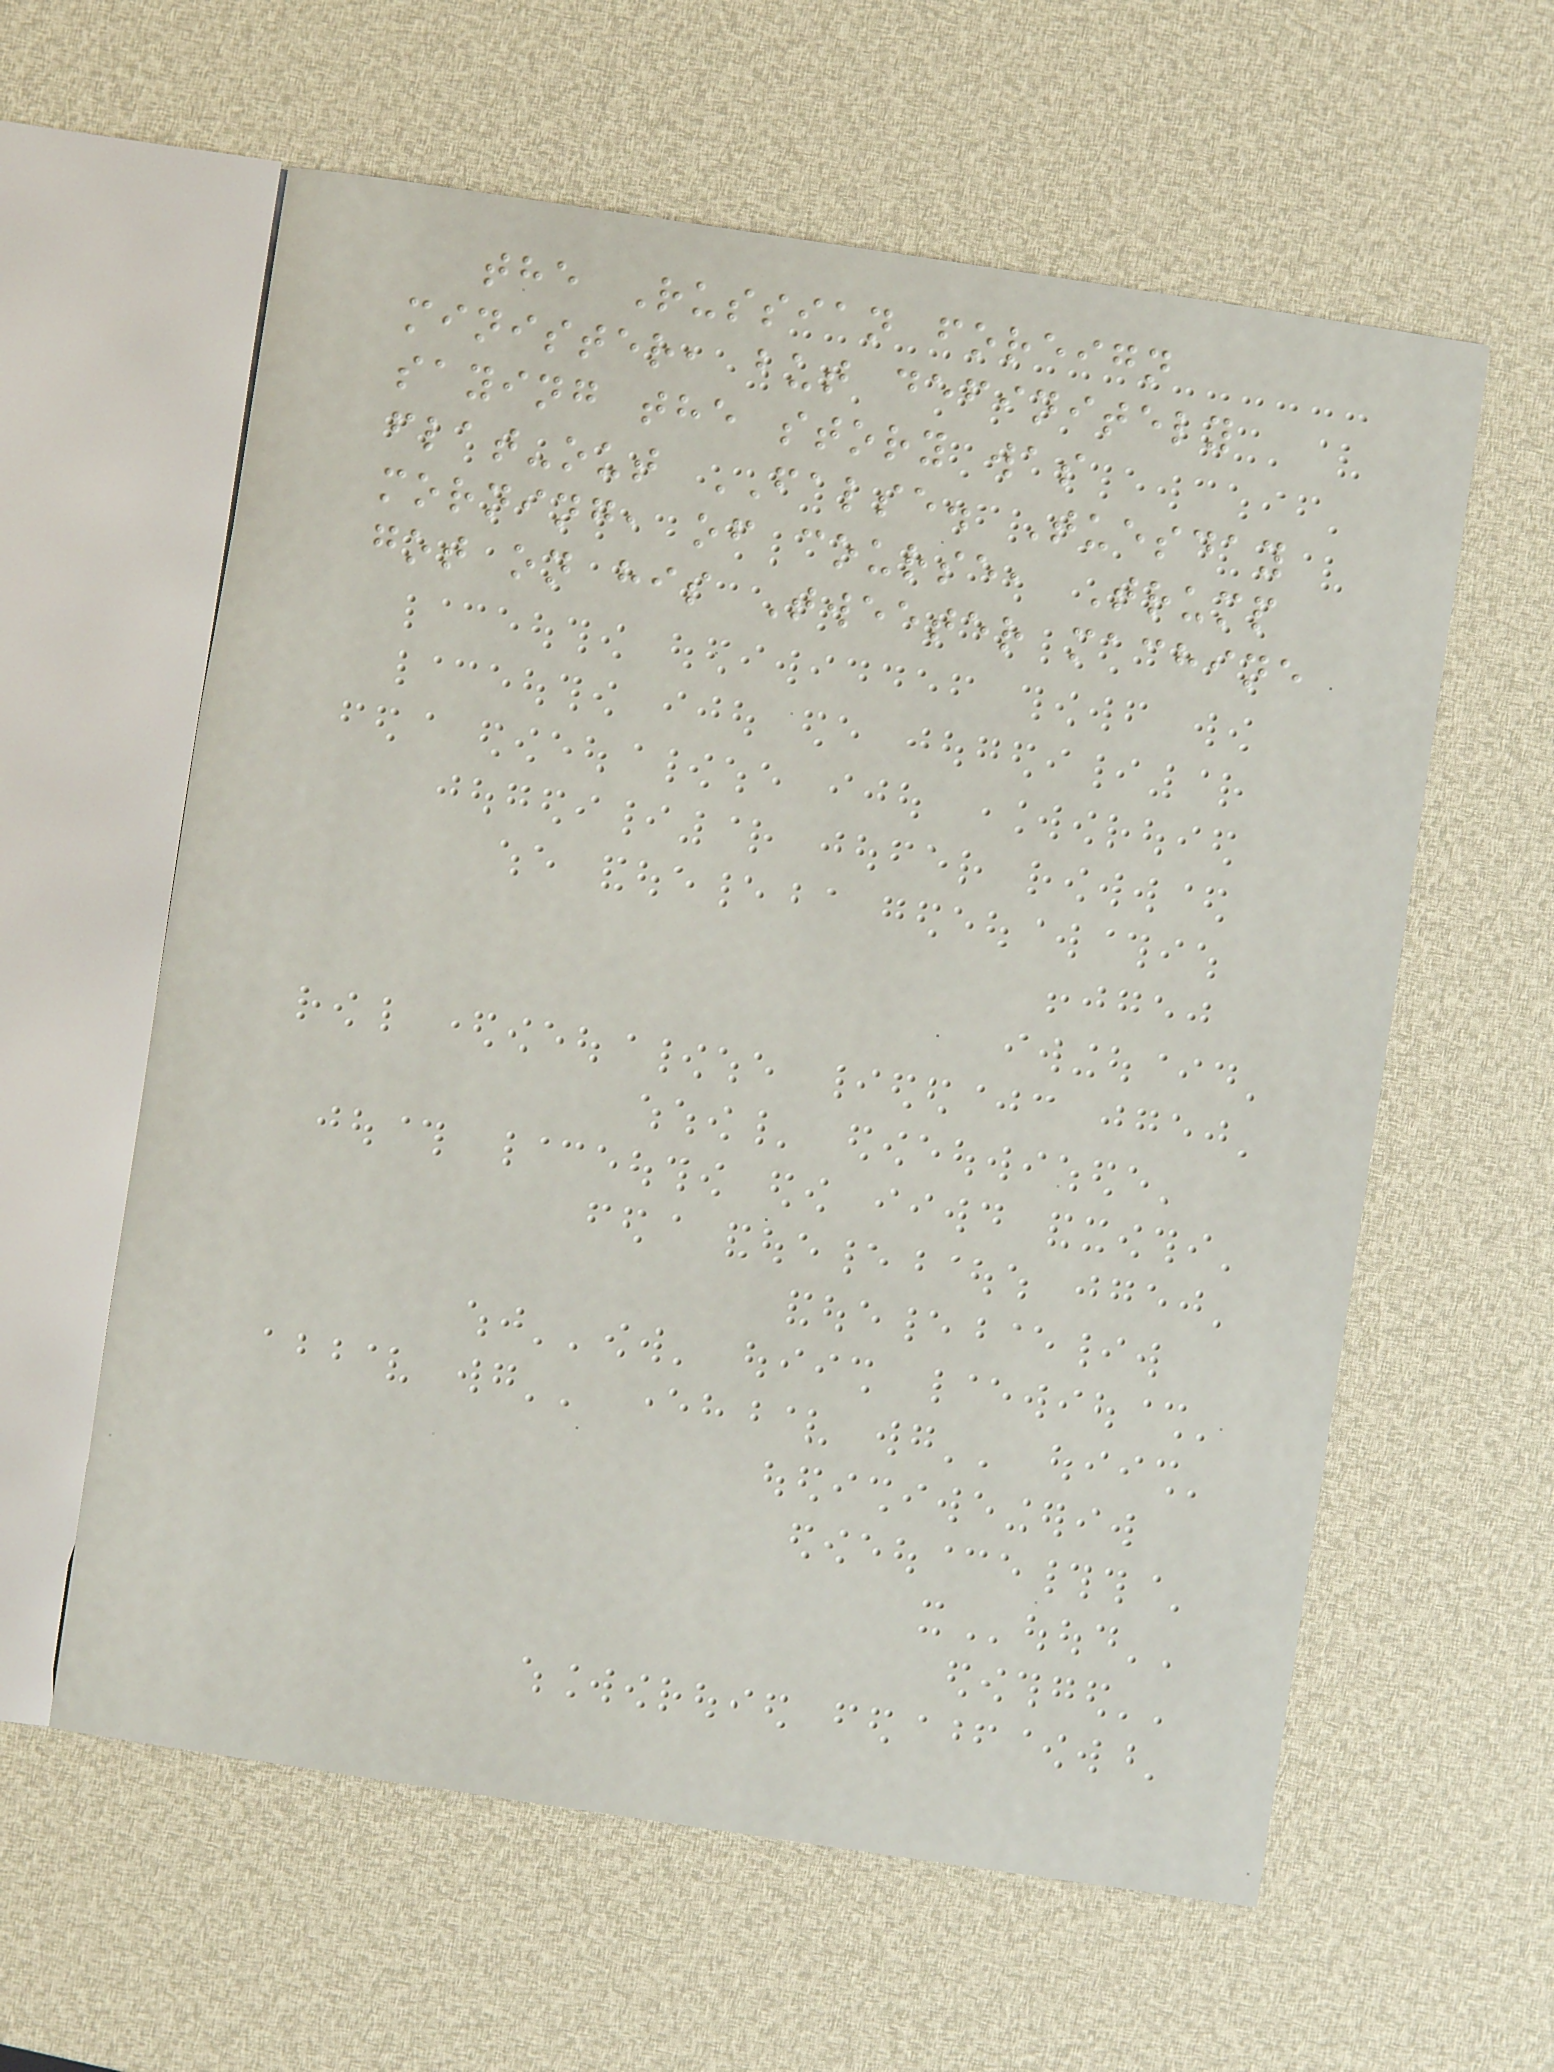the Russian foreign
minister, but definitely
saying the story was
flat-out FALSE. Tuesday
morning, of course, Trump
got on his Tweeter machine
